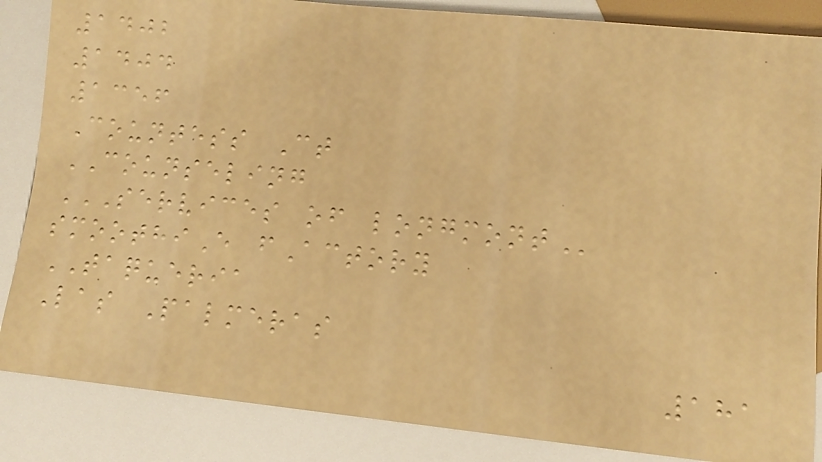1402
1404
1356
Countess Ct
COUNSELING
SERVICES OF LONGMONT
smoothiE fActory
TAQUERIA
Las Palmeras
181
